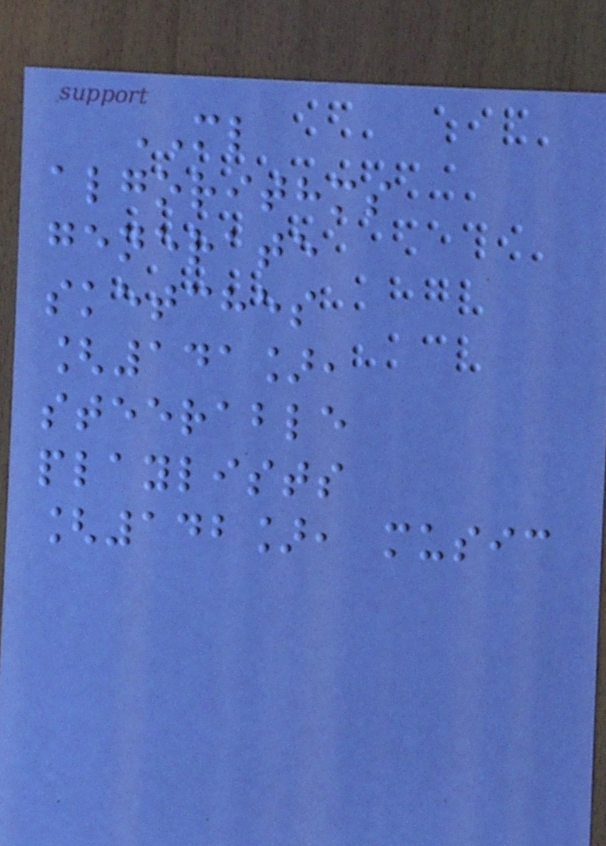ML
algorithms
generate
sketches
[141],
steerable
playlists
[142], music
